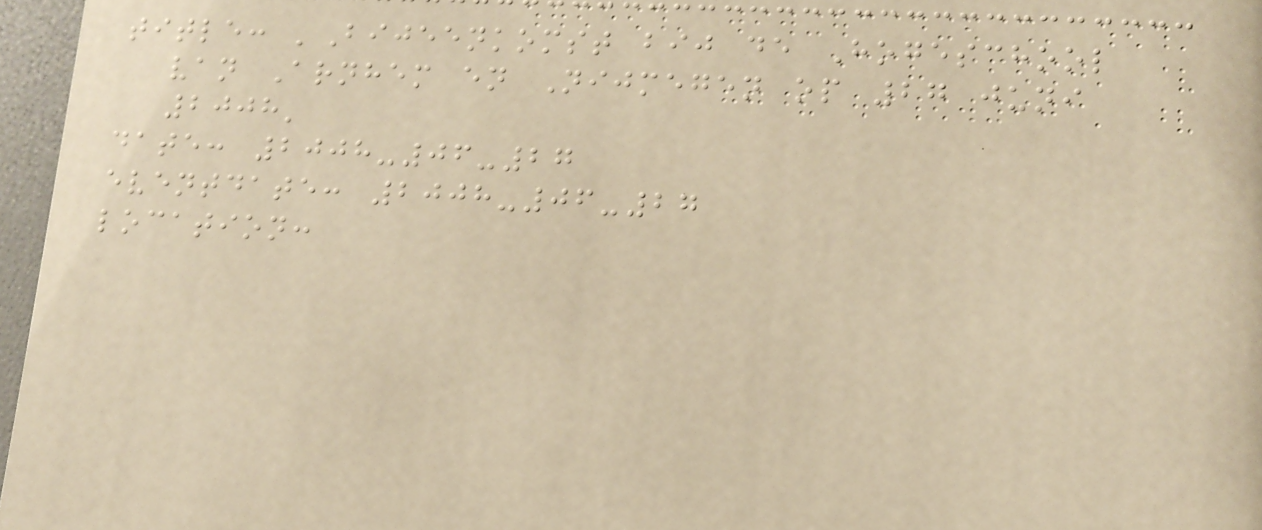title: 'Bijeenkomst bij de Hogeschool
van Arnhem en Nijmegen op 27 juni
2008'
date: 2008-06-27
eventdate: 2008-06-27
location:
